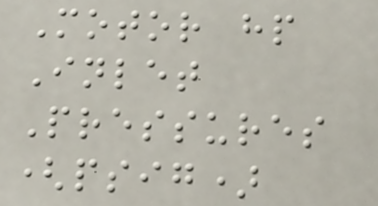Motor hp
Inlet
Pressures
(psig)
